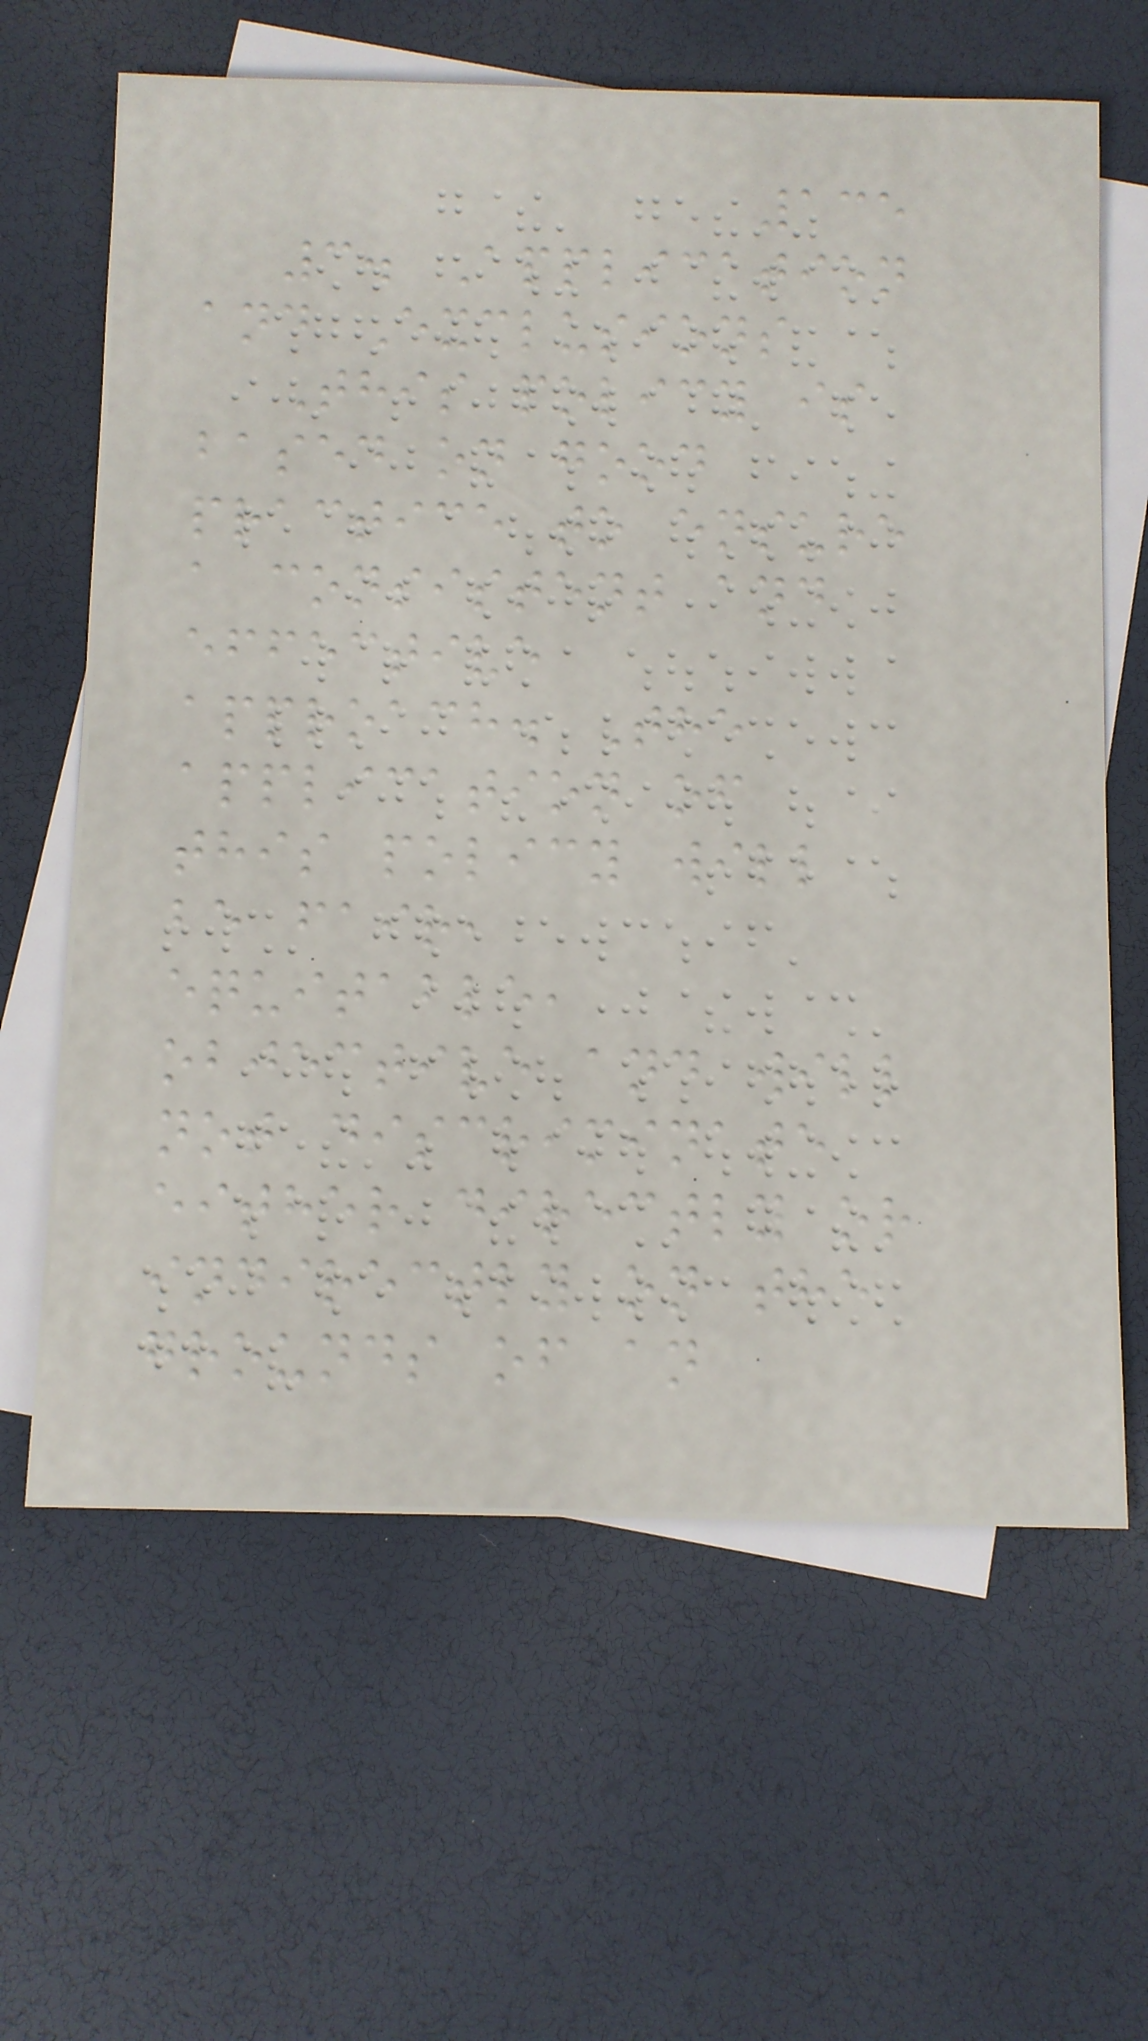135
3. Application
and Exclusions
This policy is
based on good
practice to ensure
a consistent and
effective
approach. The
application of
this policy will
be fair,
equitable,
objective and will
not discriminate
either directly or
indirectly on the
grounds of an
